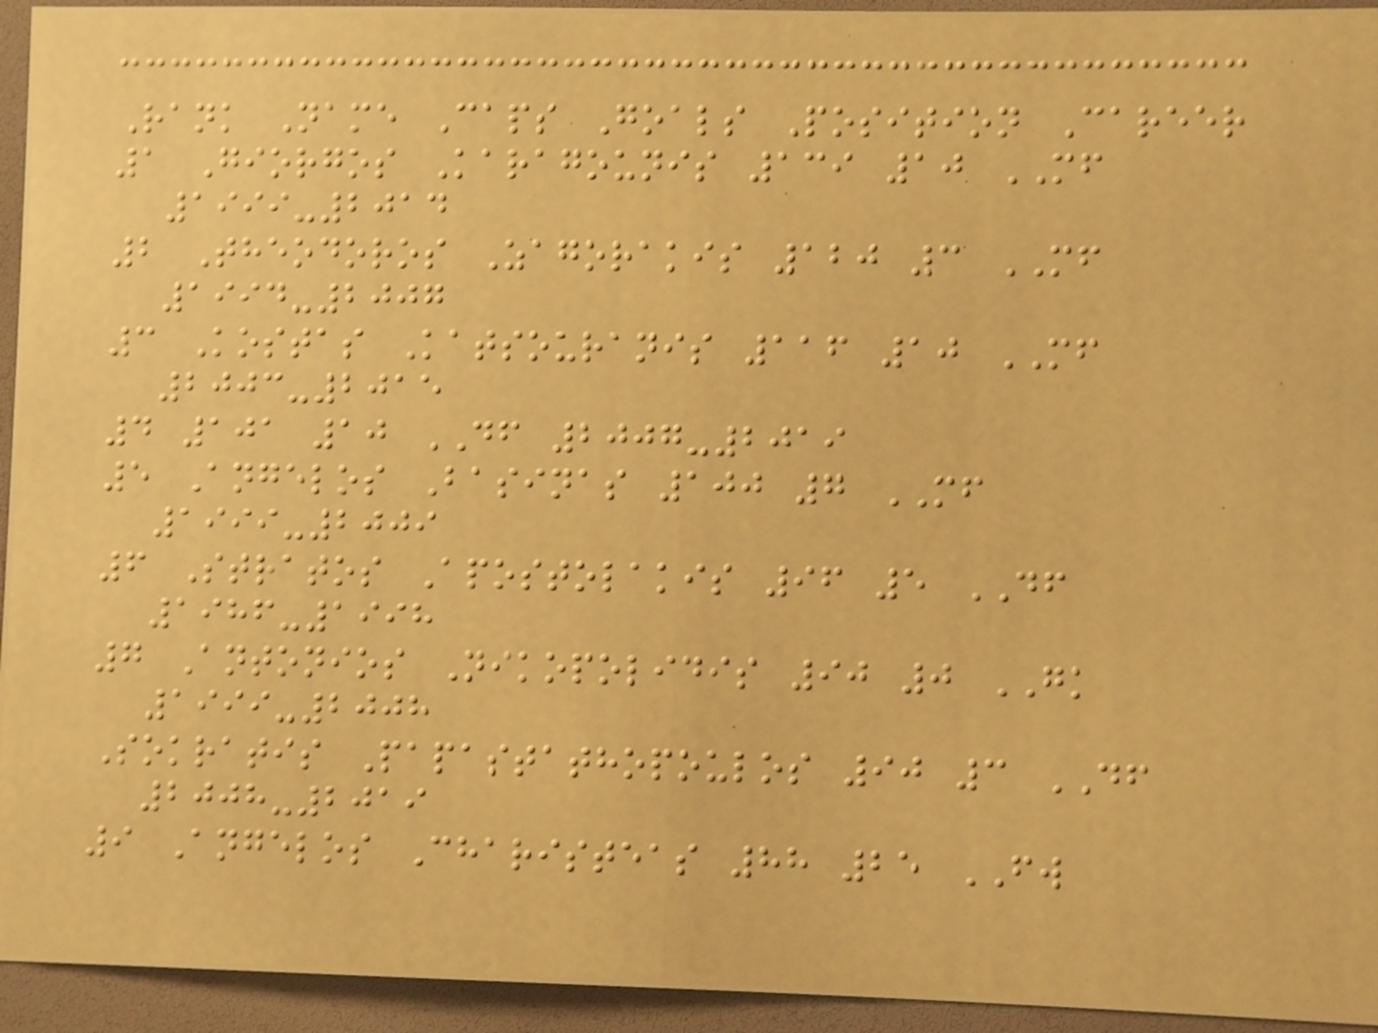Rank Name Caps Goals Position Career
1 Giorgos Karagounis 139 10 MF
1999-2014
2 Theodoros Zagorakis 120 3 MF
1994-2007
3 Kostas Katsouranis 116 10 MF
2003-2015
4 101 10 DF 2007-2019
5 Angelos Basinas 100 7 MF
1999-2009
6 Stratos Apostolakis 96 5 DF
1986-1998
7 Antonios Nikopolidis 90 0 GK
1999-2008
Sokratis Papastathopoulos 90 3 DF
2008-2019
9 Angelos Charisteas 88 25 FW
